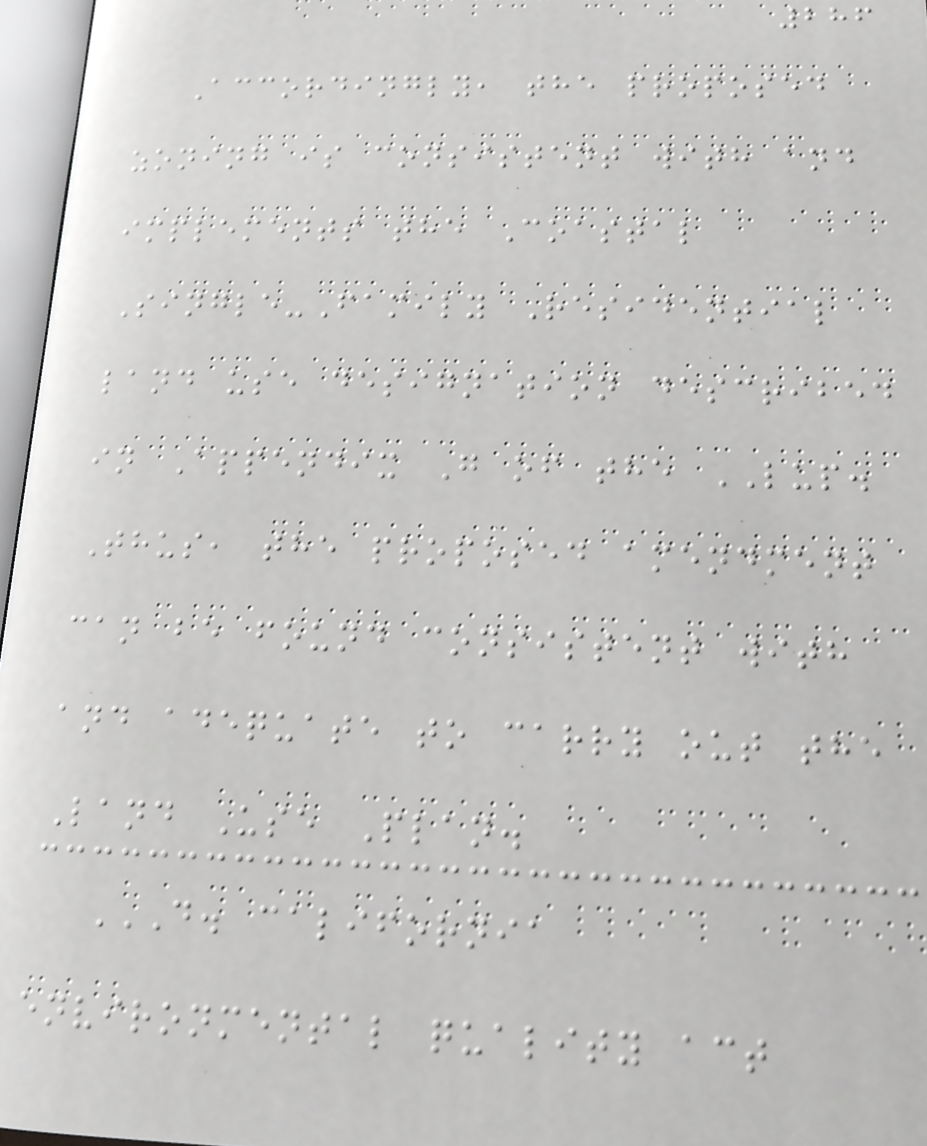286
Accordingly, the proposed
zoning is consistent with and
implements the Coastal
Single-Family Residential
land use designation described
in Appendix G of the LUP.
Thus, the proposed amendment
can be found consistent with
and adequate to carry out the
Land Use Plan.
D. CALIFORNIA
ENVIRONMENTAL QUALITY ACT
